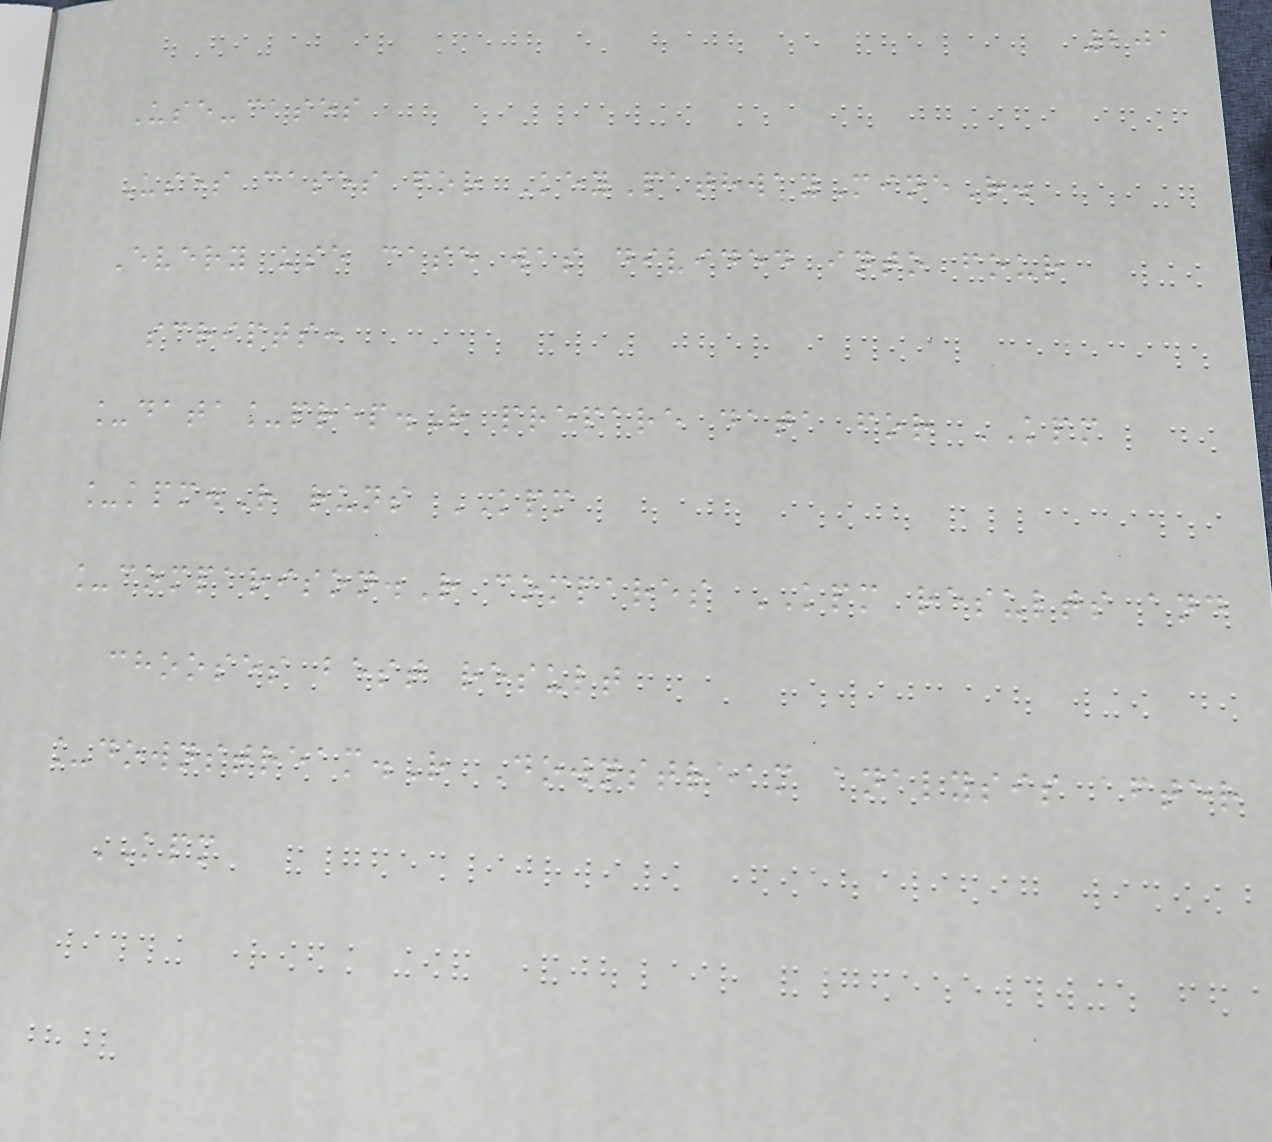201
Use-cases
Uses cases for KeyPathwayMineR.
Every use case was divided into four
scripts:
_data_prep.R prepare data for KPM
_kpm.R runs KPM
_comparison.R compares KPM results and
chooses best result
_downstream.R Downstream analysis after
KPM
